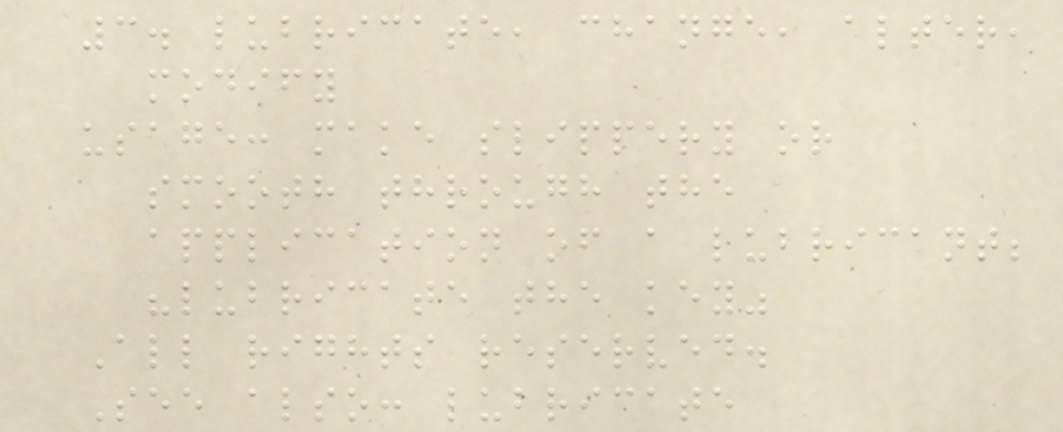3. lubricate, change, alter,
modify
usage: make slippery or
smooth through the
application of a lubricant;
"lubricate the key"
All rights reserved.
See also: lubricate
